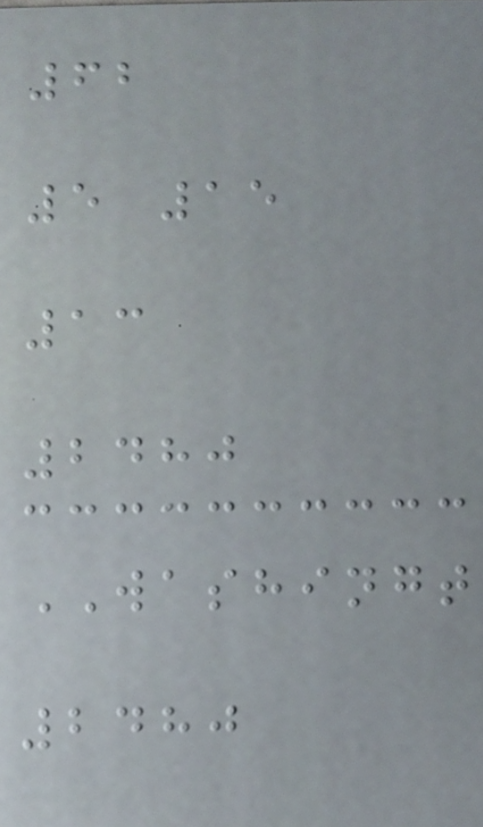62
5 15
13
2480
WASHINGT
2480
